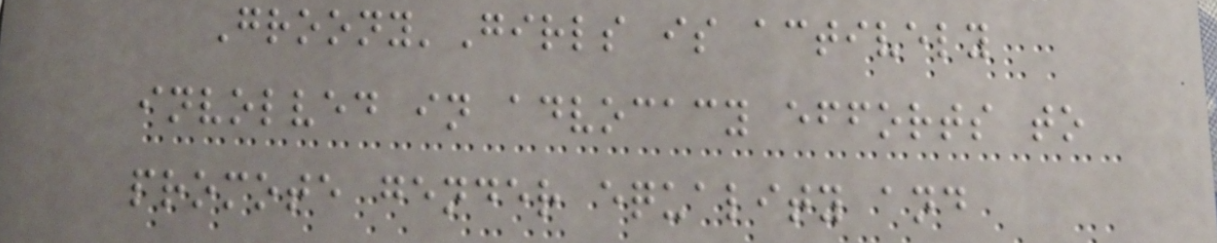Groony'Girls is actively
involved in advocacy efforts to
promote gender equality and
